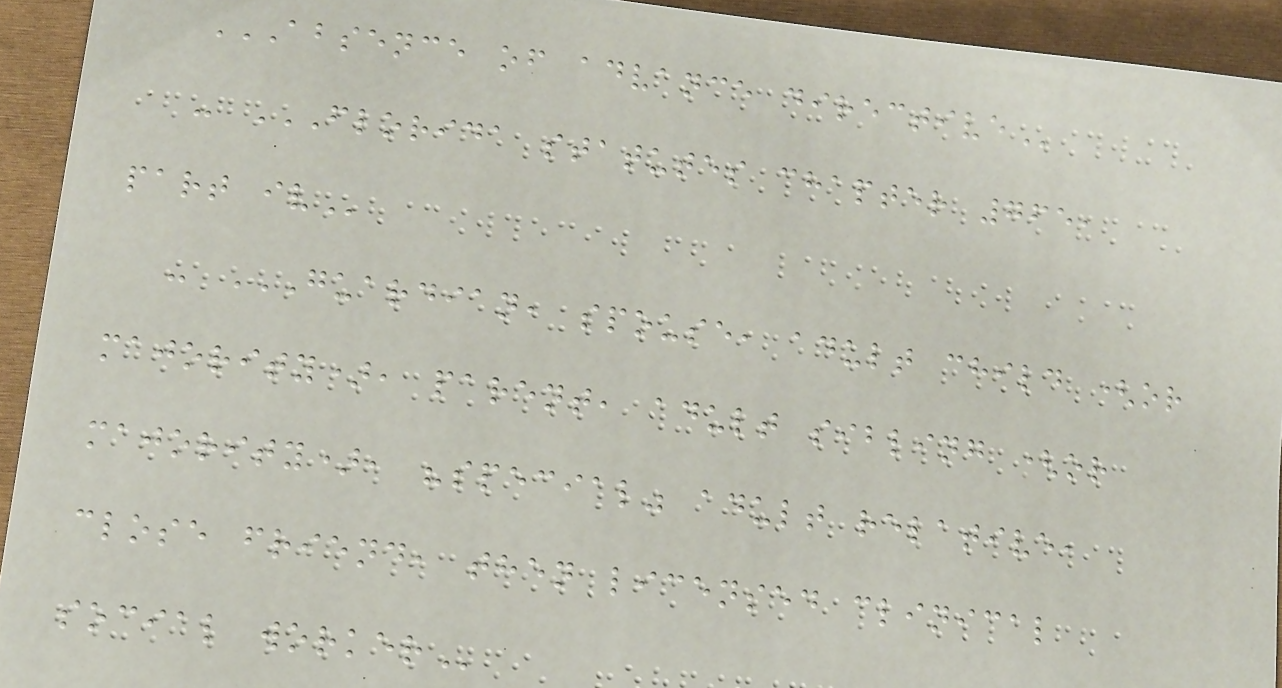ABSENCE OF ADVANCE DIRECTIVE
- FLORIDA STATUTES CHAPTER 765,
PART IV
- GUARDIAN, SPOUSE, ADULT CHILD (OR
MAJORITY), PARENT, ADULT SIBLING (OR
MAJORITY), "SPECIAL" ADULT RELATIVE,
CLOSE FRIEND, THEN LICENSED CLINICAL
SOCIAL WORKER
